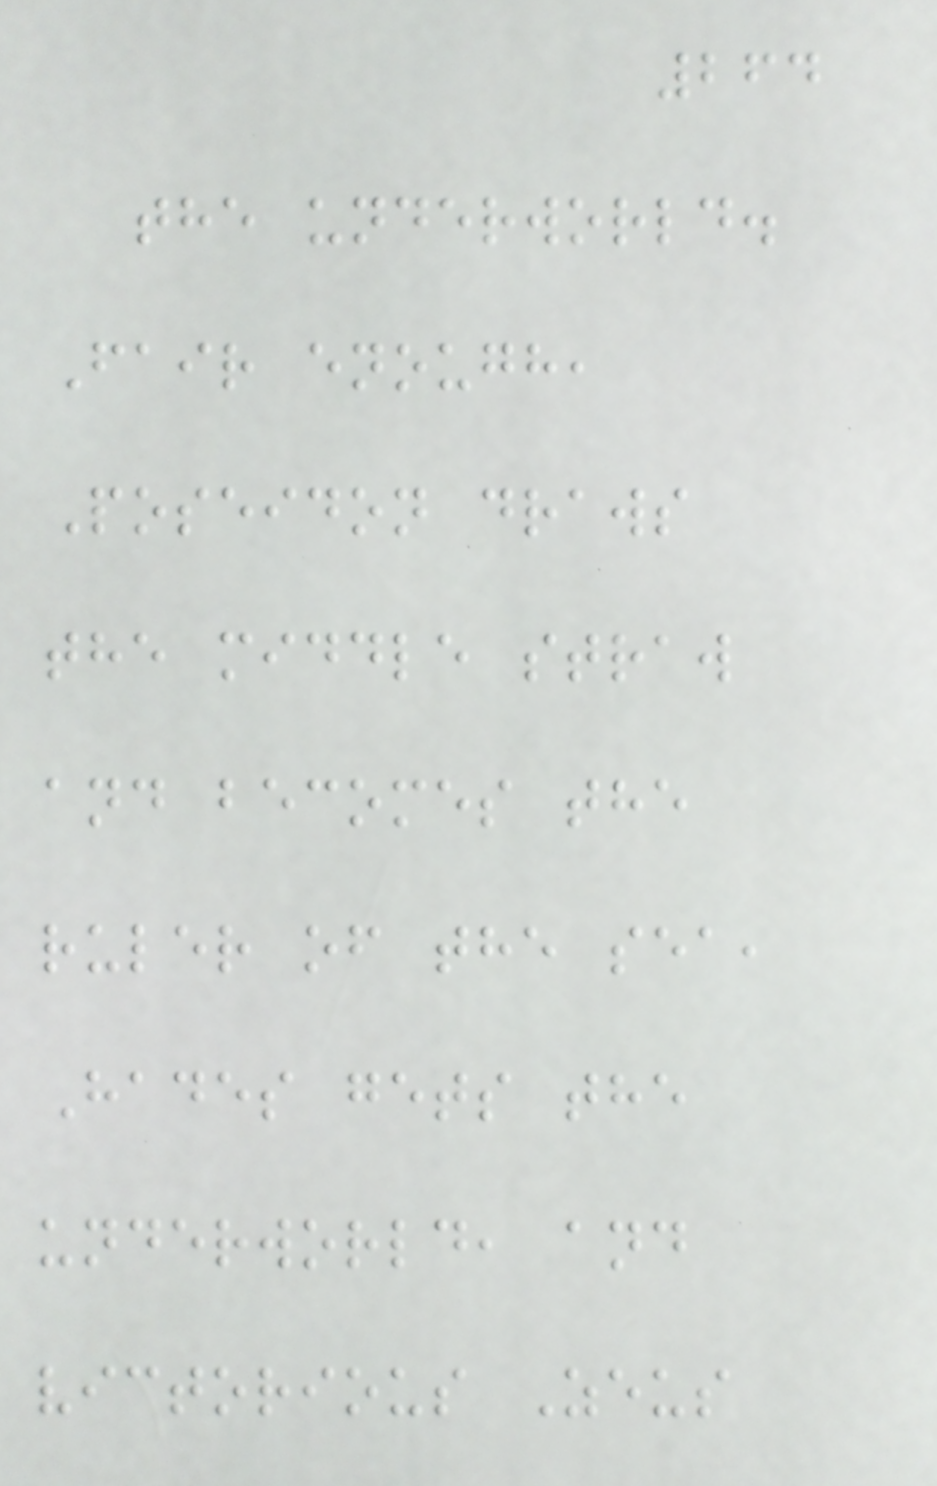264
the underworld.
Fair enough,
Poseidon draws
the middle straw
and becomes the
ruler of the sea,
Hades gets the
underworld, and
victorious Zeus
